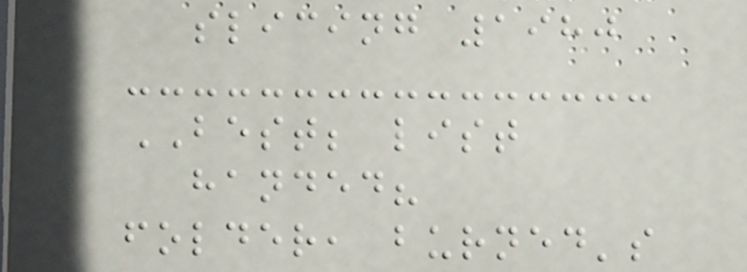slicing 1980
BEST; list
handed?
folder, burned's
